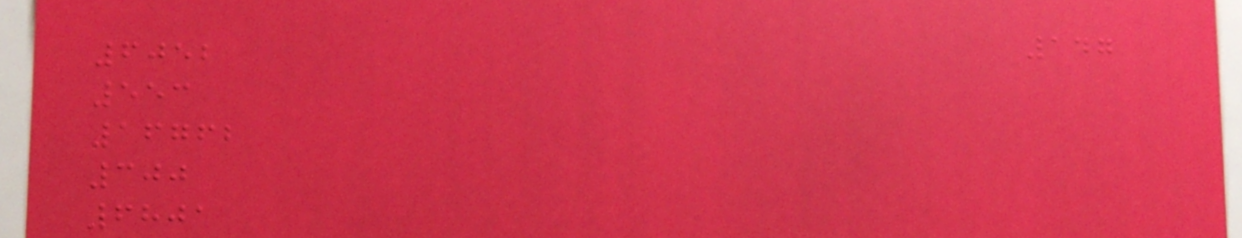147
6052
553
16762
300
6801
